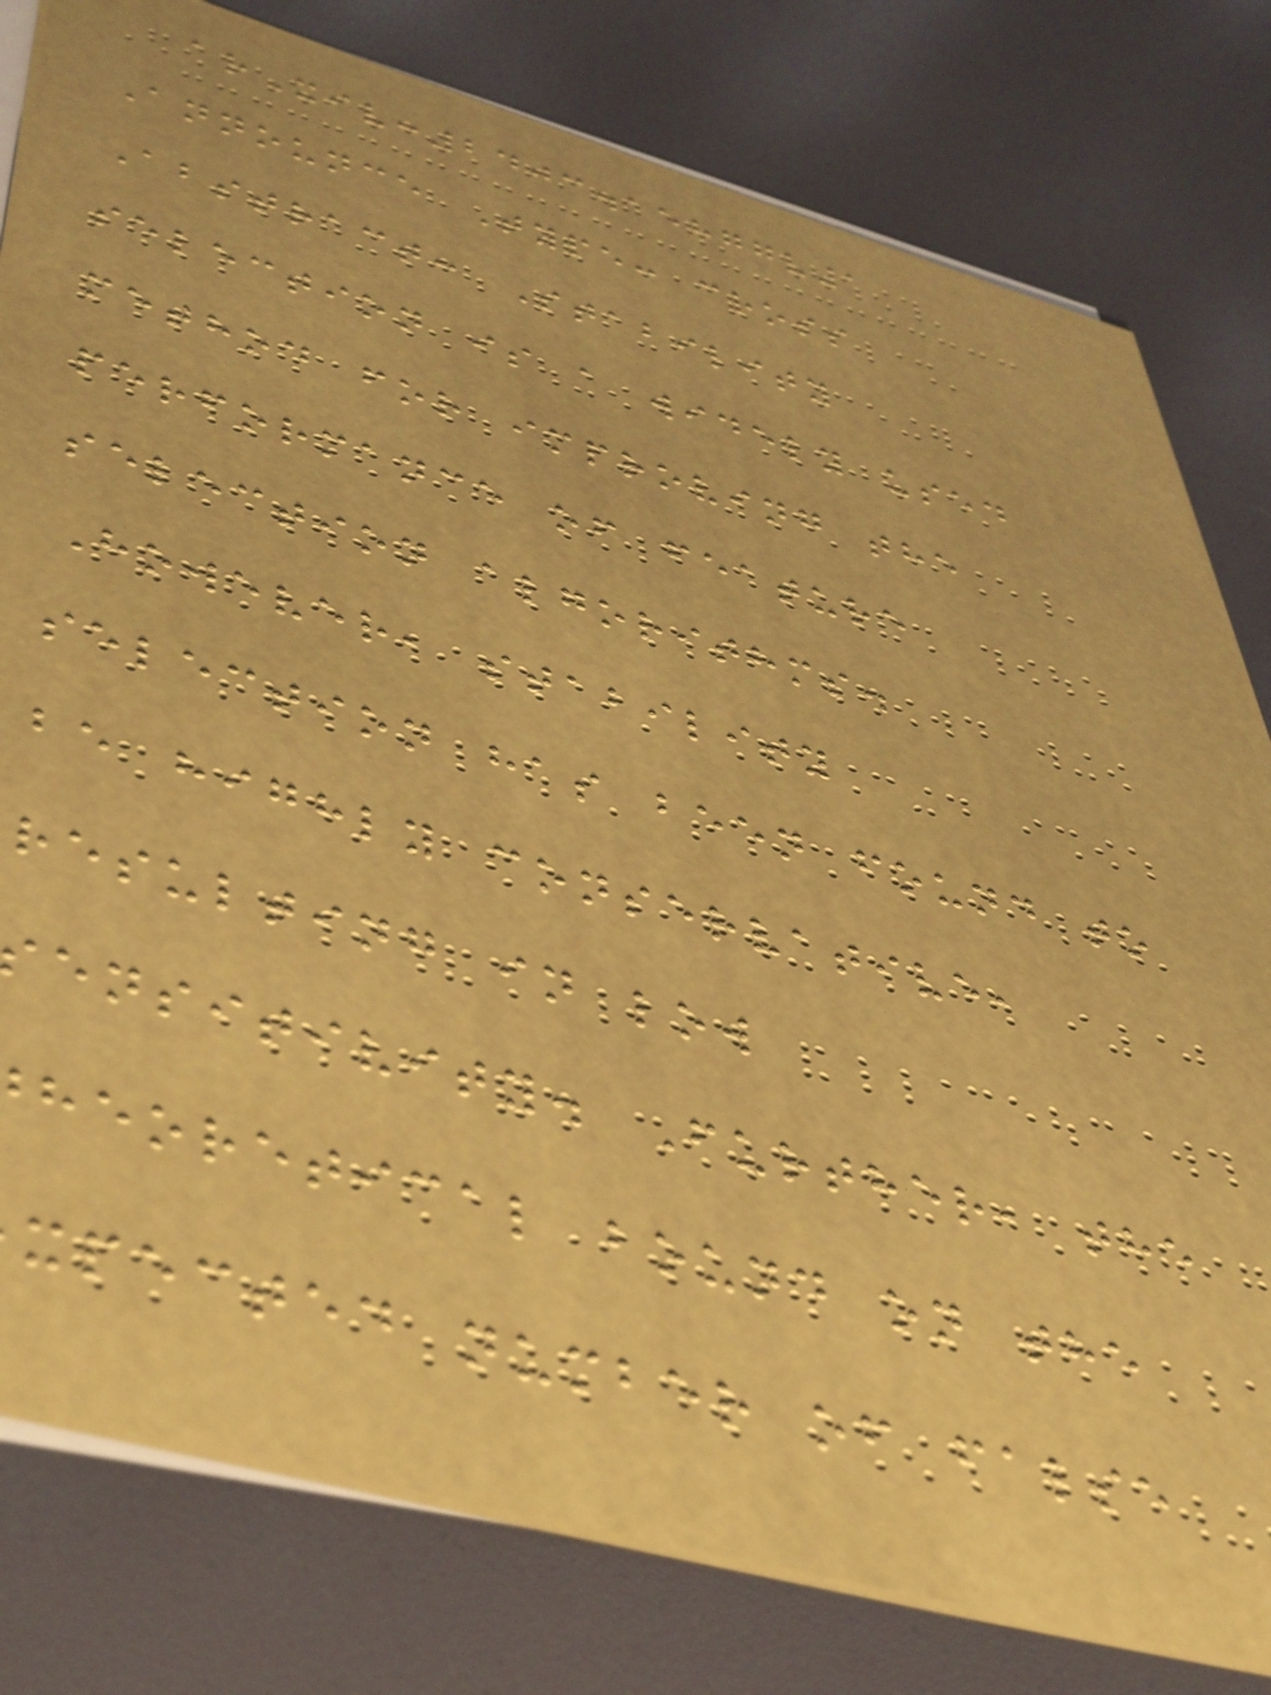arXiv:2403.15877v1
Announce Type: cross
Abstract: Stability
selection is a widely used
method for improving the
performance of feature
selection algorithms.
However, stability
selection has been found to
be highly conservative,
resulting in low
ensitivity. Further, the
heoretical bound on the
xpected number of false
